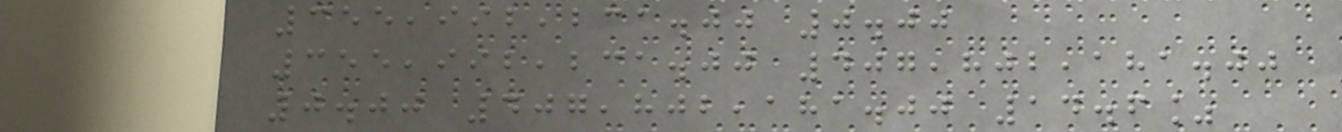355,992,231.00 0.00
355,992,231.00 407,802,181.00
0.00 407,802,181.00 14.6%
